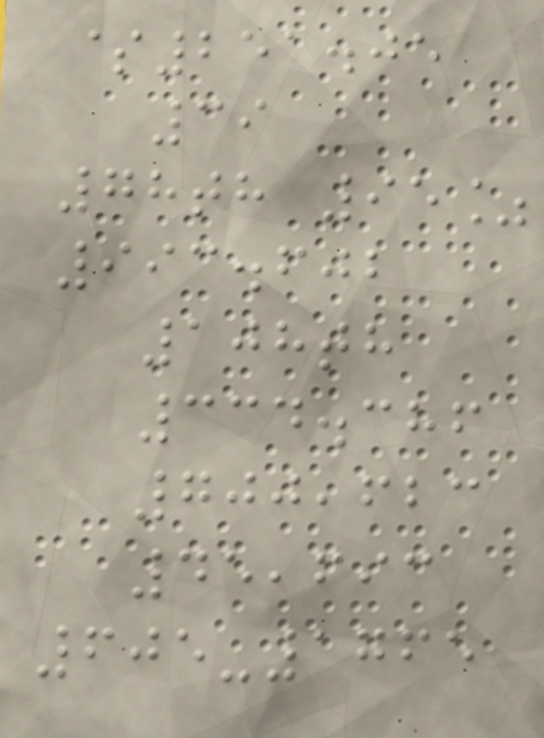$251.05
39
78th 95%
993.602
108th
334.386
700,623
45,693
605-1765
